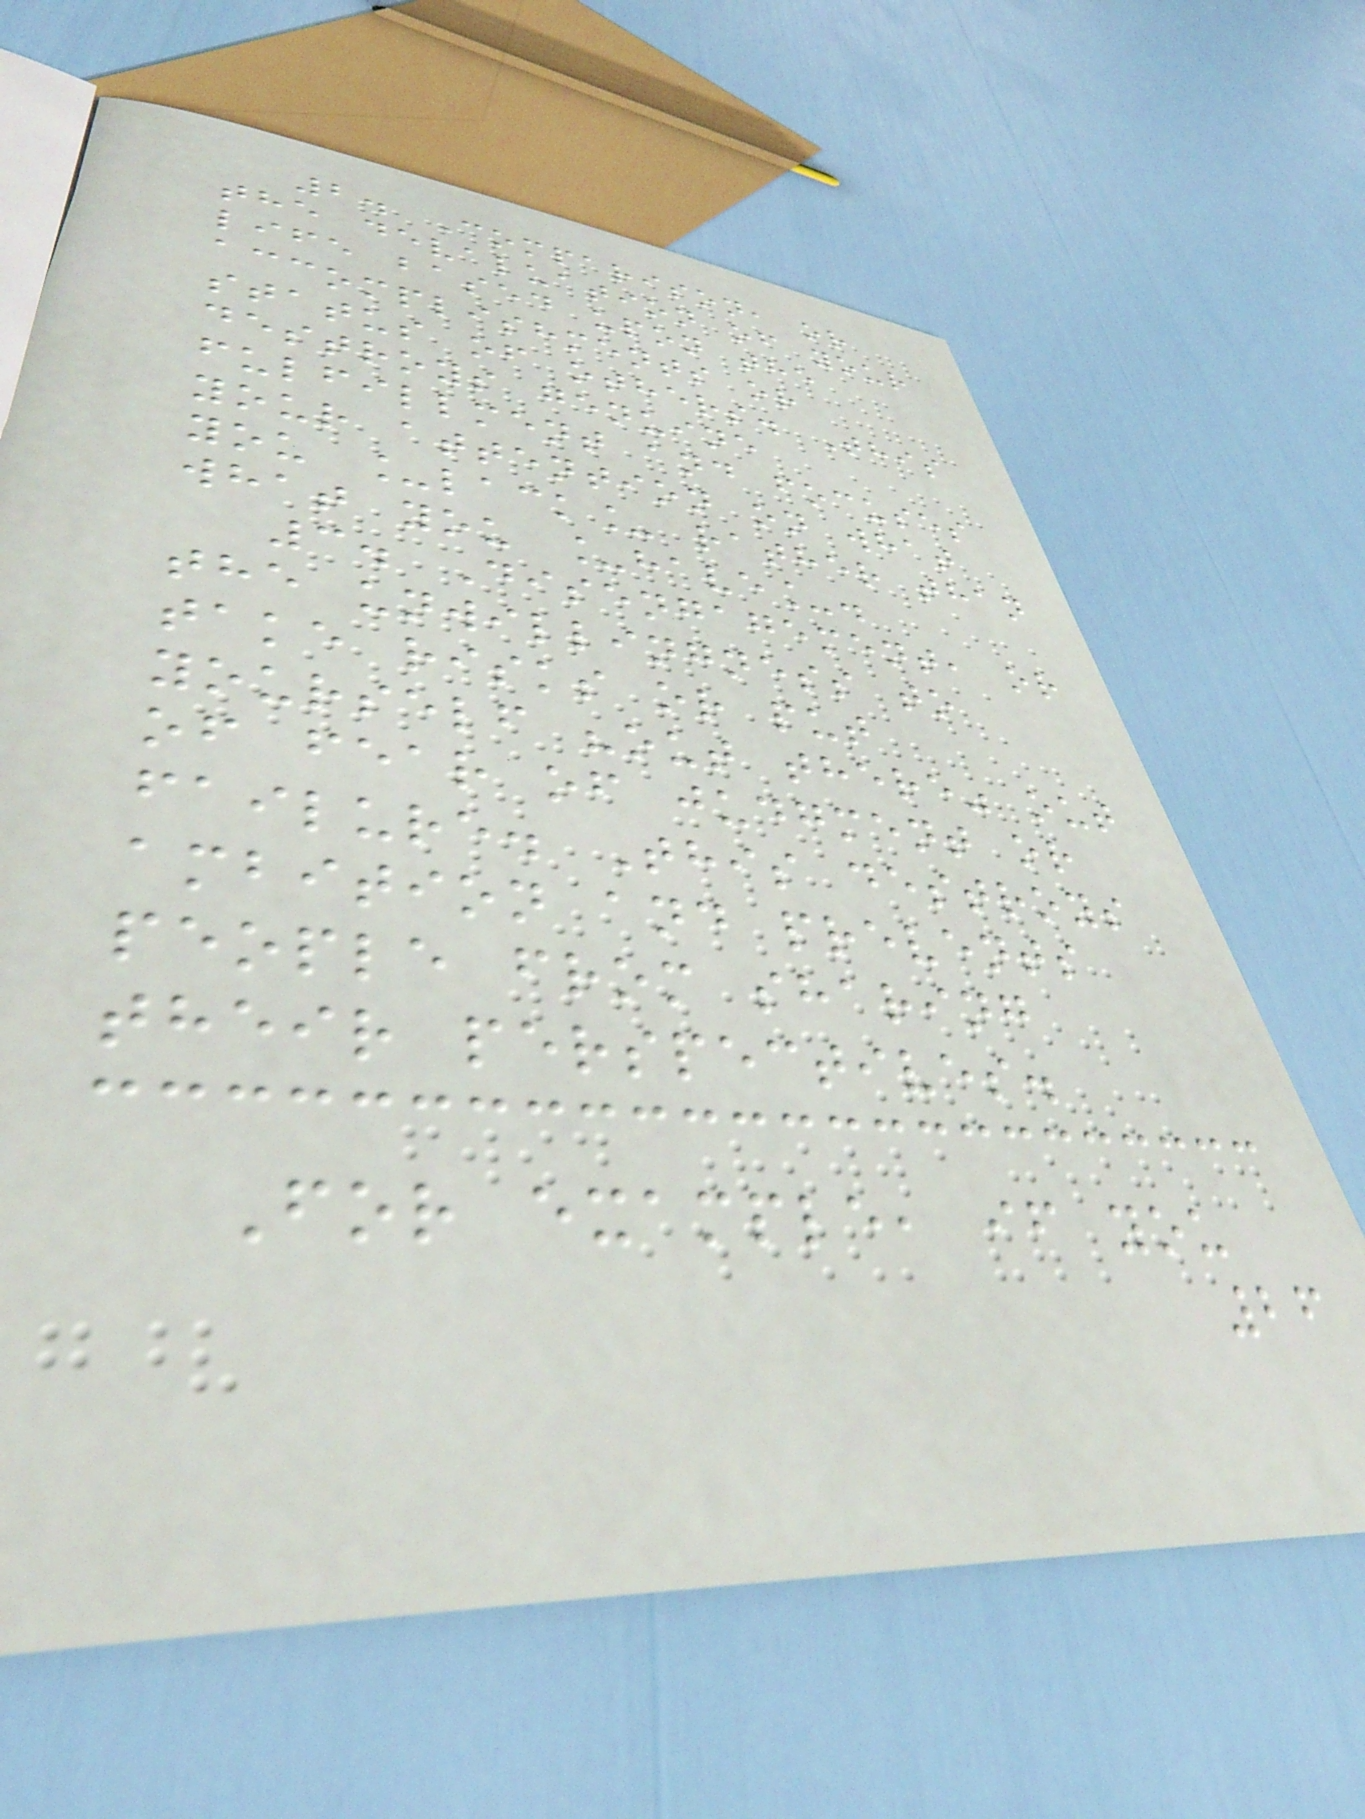2. Comparison, or
the devaluation of your
life based upon the
accomplishments or
status of others. This
destroys genuine
fulfillment and focuses
your attention on what
you _lack_ rather than
what you _have_.
3. Disengagement, or
the unwillingness to
take risks or put
yourself "out there" out
of fear of judgment or
failure. This destroys
ambition and prevents
people from sharing
their perspectives.
For example, if you
26
